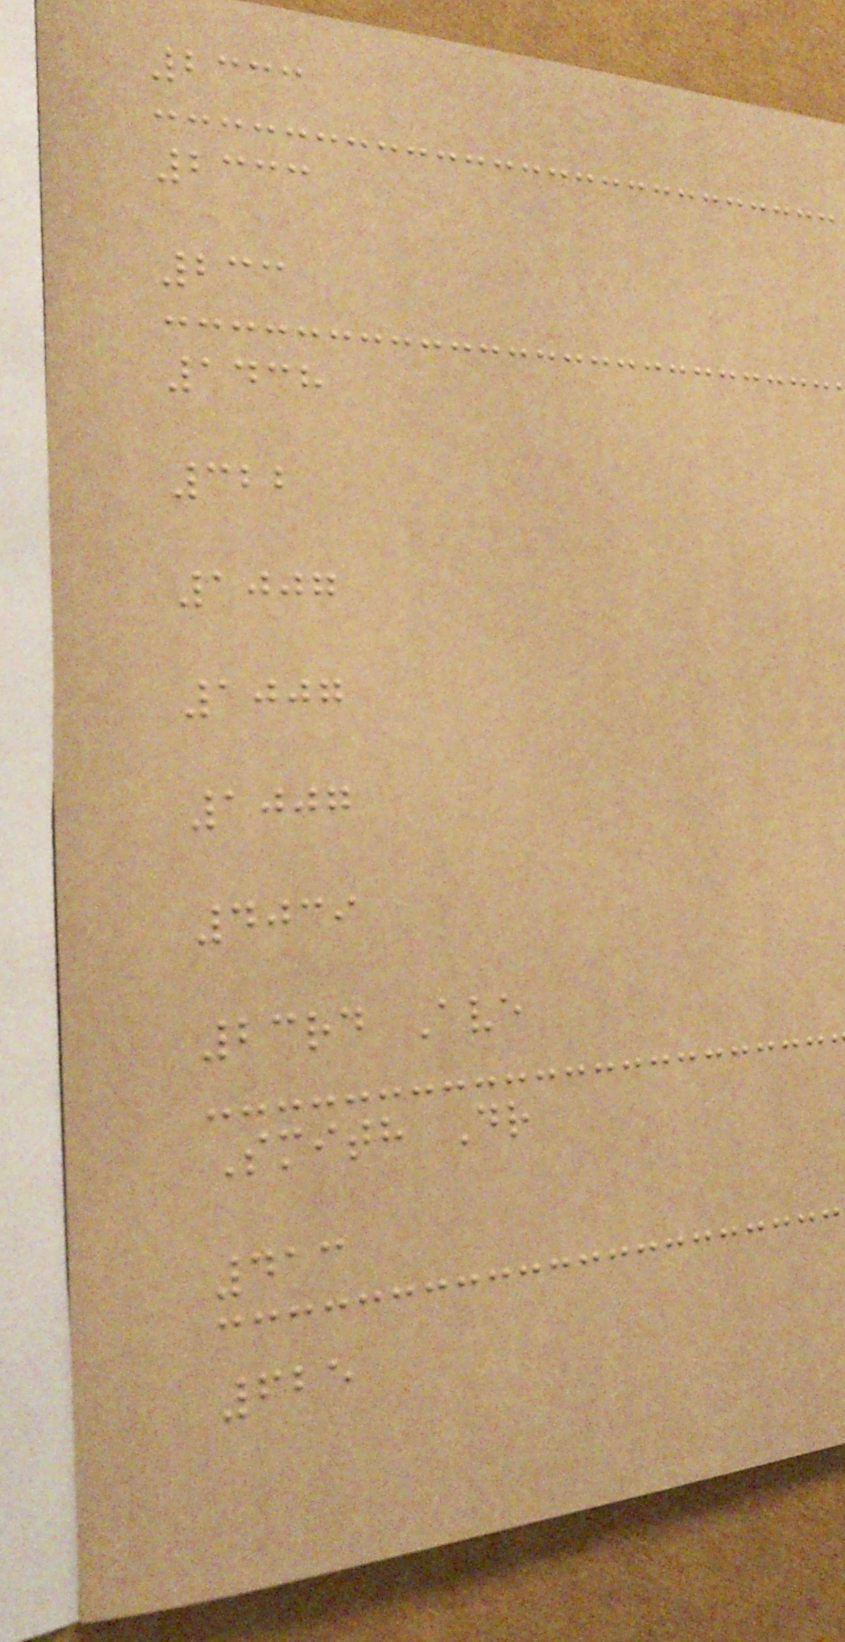2333
2333
233
1438
322
1007
1007
1007
4039
23rd Ave
Smith Dr
413
625
